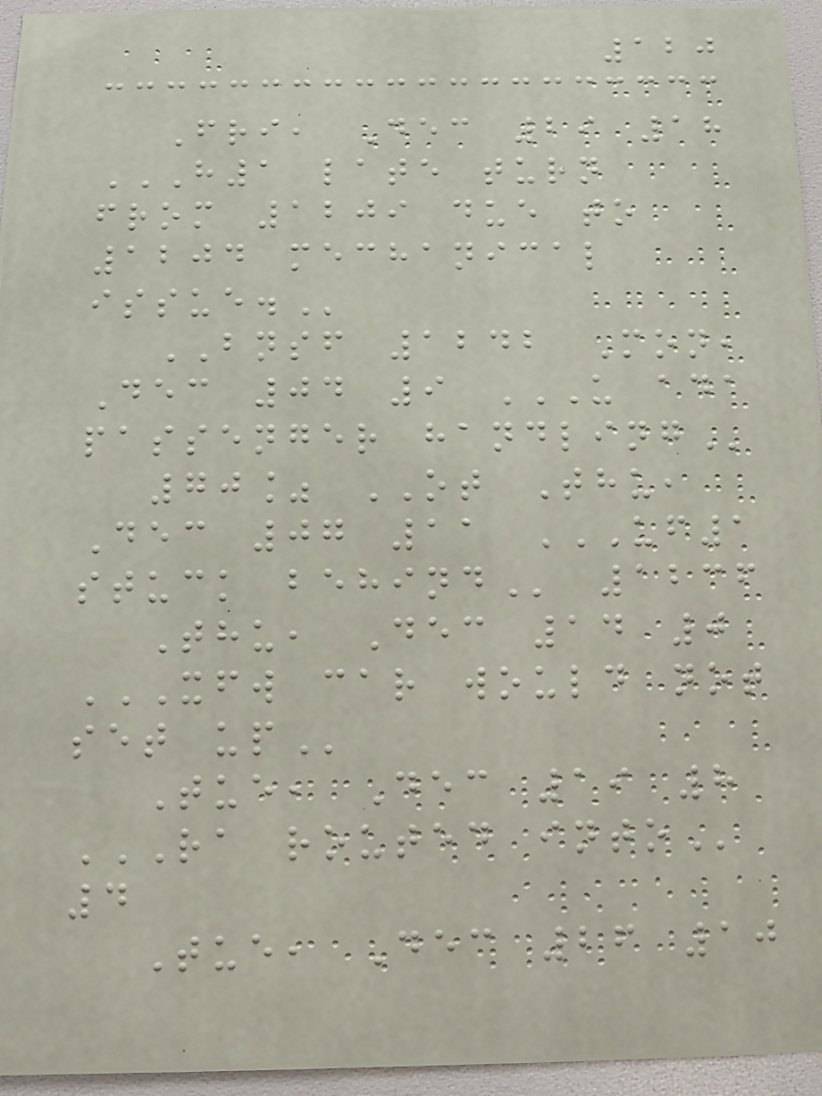120
Fri, Dec 29 18
H1 LATE TURN
FROM 1209 DUE TO
1204 MECHANICAL
ISSUE.
BNSF 1242 Mon,
Dec 04 9 U ADA
PASSENGER HANDLING
70% OT Thu,
Dec 07 11 UF1
STUCK BEHIND 1236
Thu, Dec 14 0
XFW CAR WOULD NOT
SET UP
Tue, Dec 19 8
RA ROUTED INTO
4
Tue, Dec 26 10
